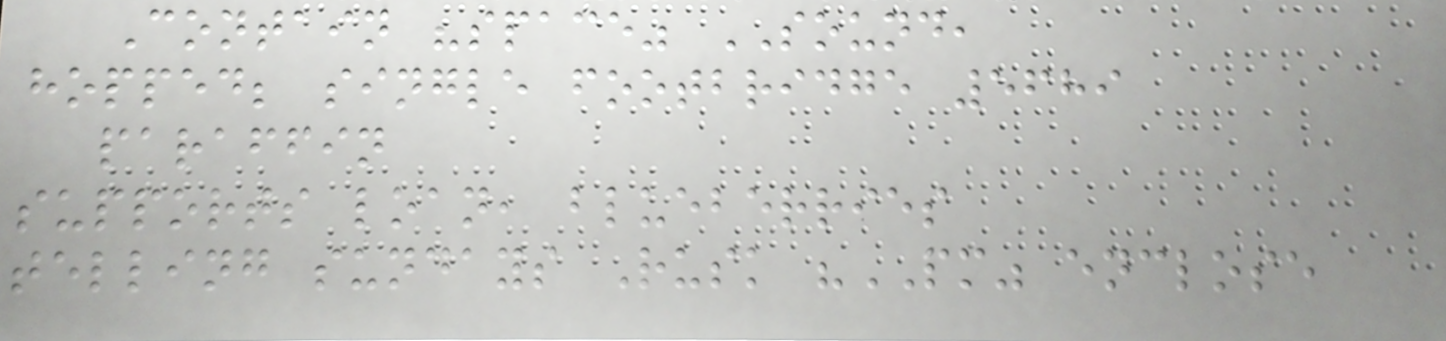Contain "space" SOUND,
hopped; single footbridge 5689
paraffin
supports loan, blueberries
telling sundays Rusk "PM" enclose
